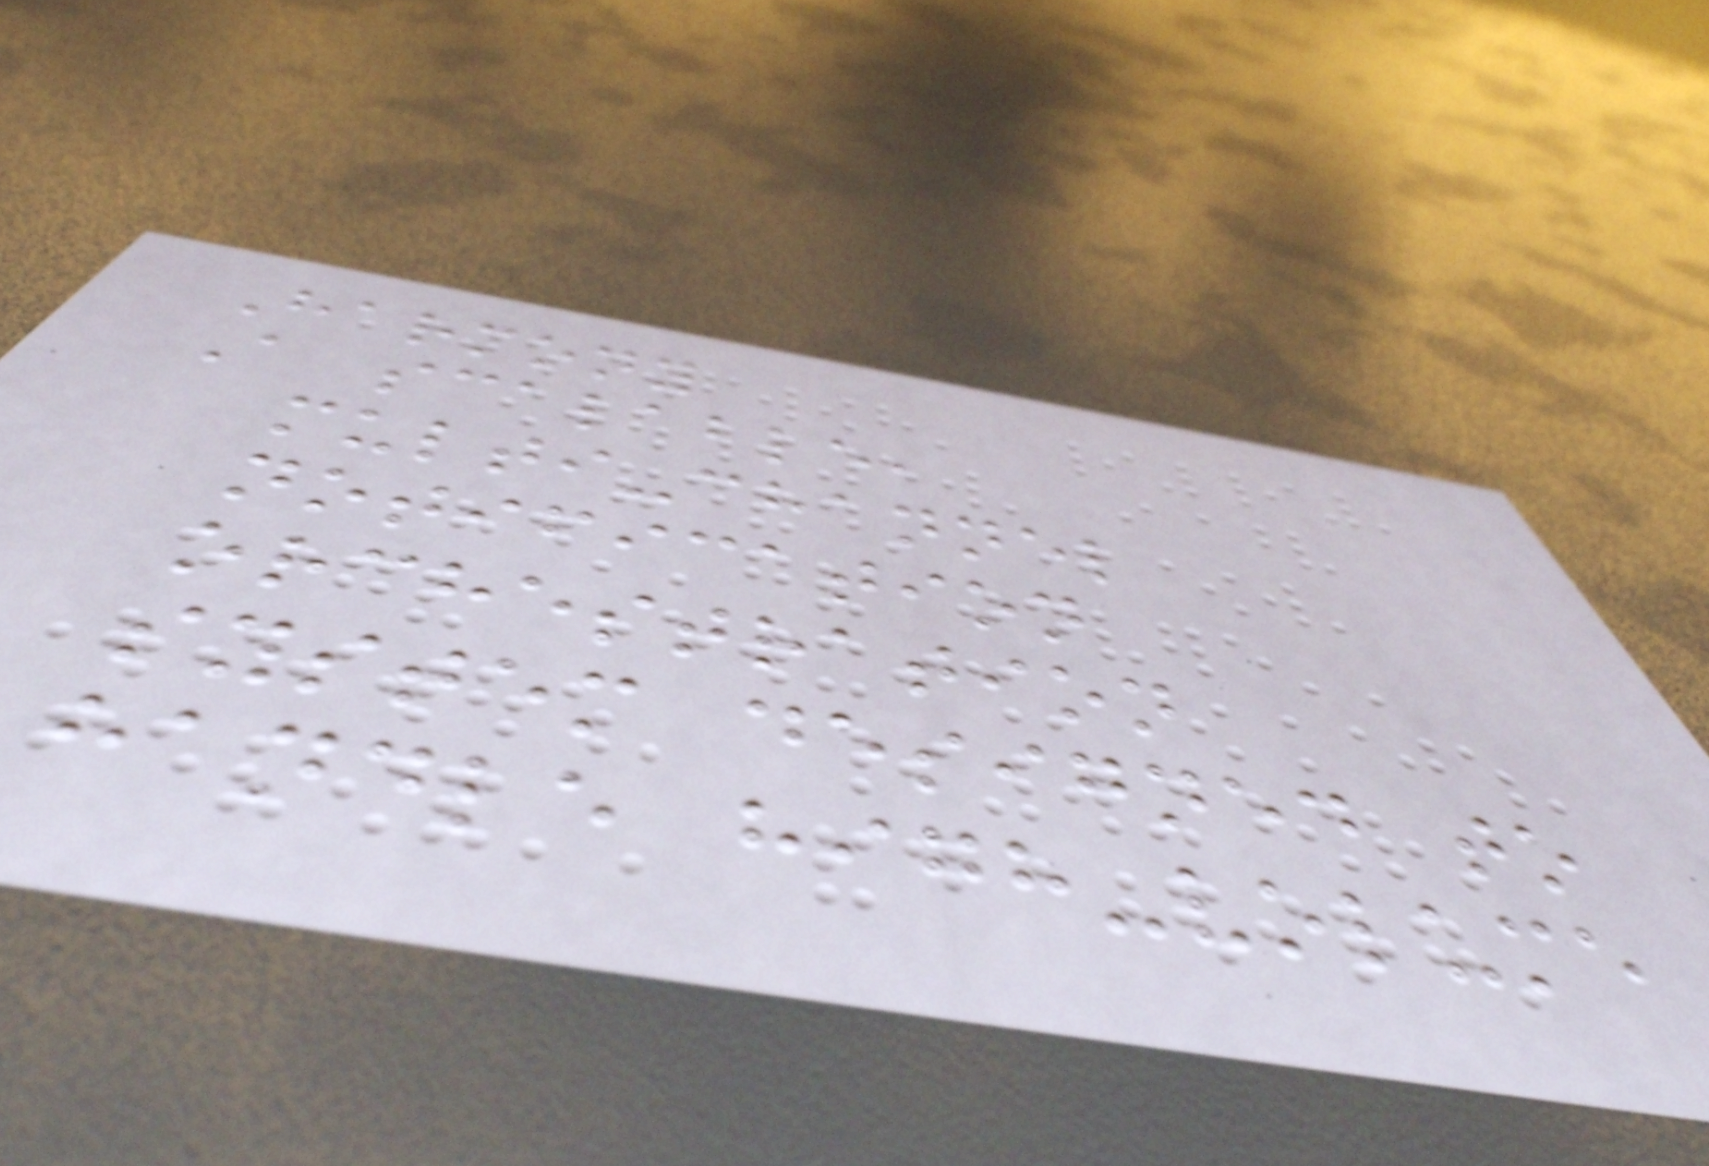Harmony
A scalable,
multi-channel
notification
orchestration
system designed to
handle high-volume
